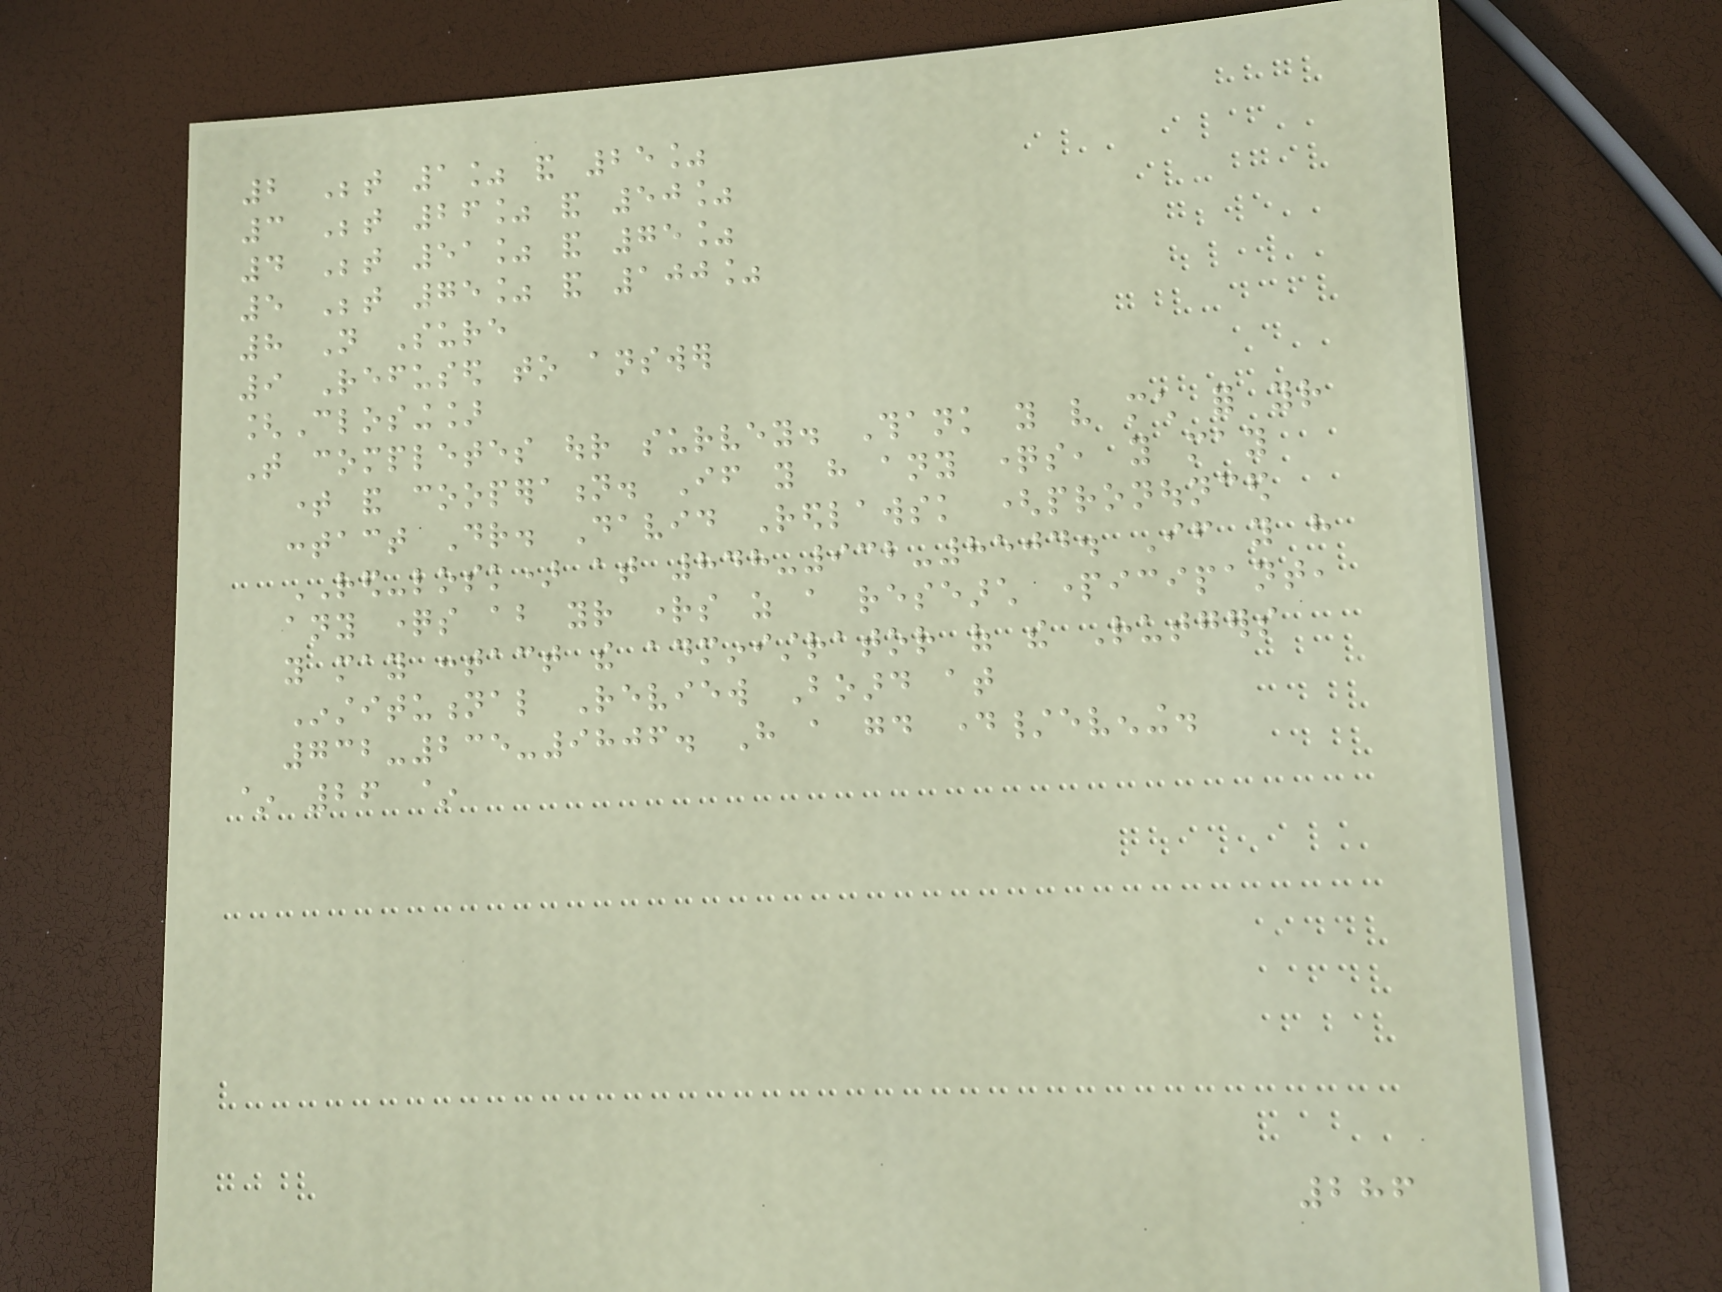2 Between 1% and 25%
3 Between 26% and 50%
4 Between 51% and 75%
5 Between 75% and 100%
8 Not Sure
9 Refused to answer
[Closing]
That completes our survey. Thank you very much for your
time and cooperation. If you have any questions, you may
contact Dr. David Redlawsk (pronounced
RED-losk) at 848-932-8504. If you have
any questions about your rights as a research participant,
you may contact the administrator of the Rutgers
Institutional Review Board at
732-235-9806. Have a good day/evening.
~ 26 ~
286
